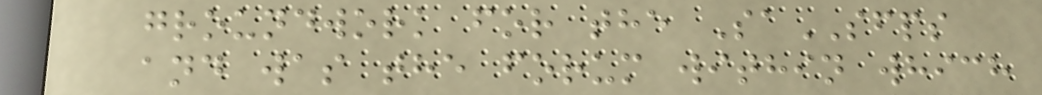groundwork for the SaSFPS
and was the forum within which
